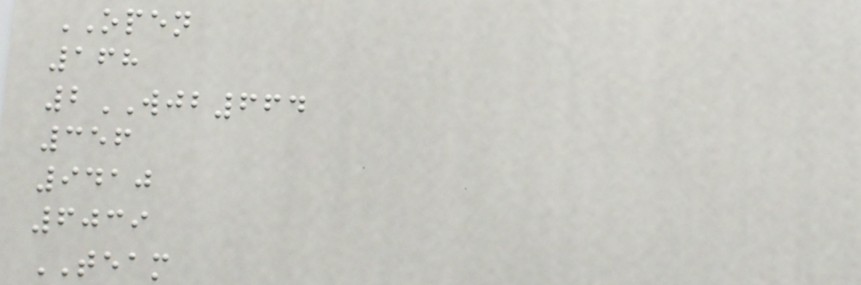OPEN
168
2WJB664
356
9410
6039
TEAM
